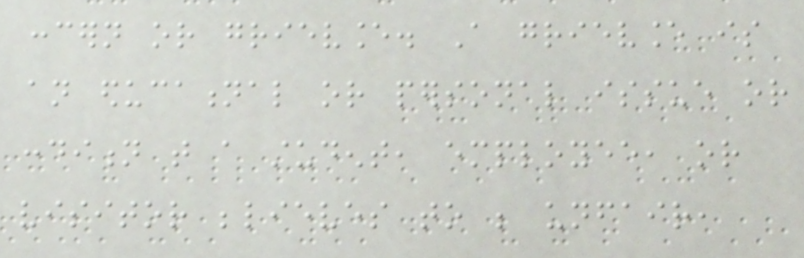concern or grievance. A grievance is
an educational or personal issue or
condition that a student, employee, or
visitor believes to be unfair,
